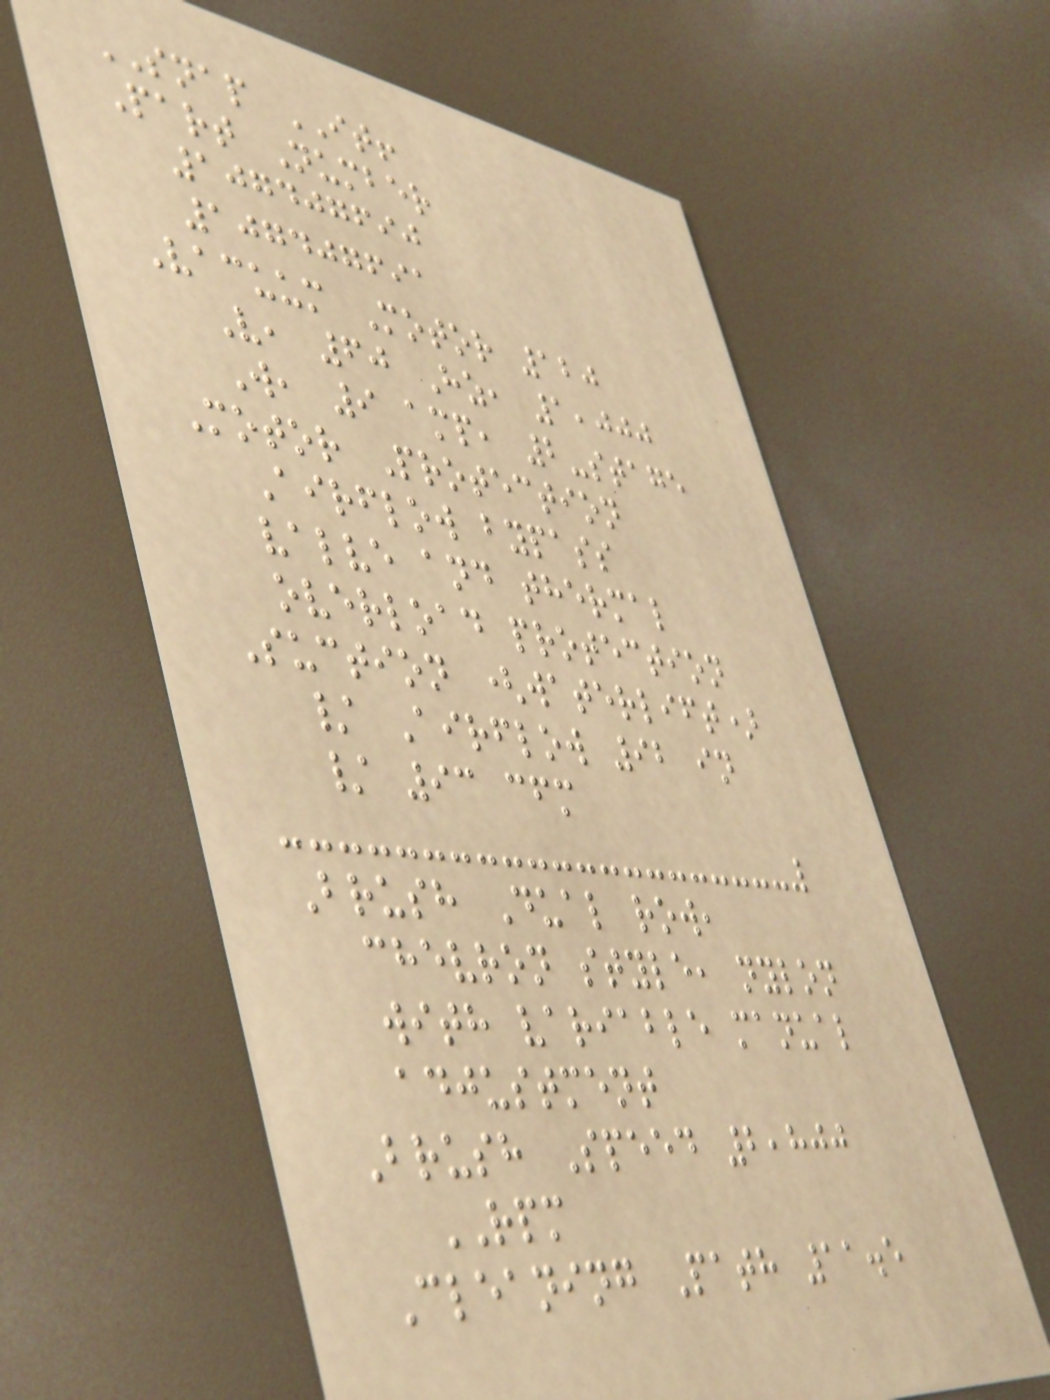SNAP IT!
Part Number
107407690
107407691
Vacuum Motor 120
V, 60 Hz, 1,000
W, 9 amp, 2-stage
Motor Protection
Airflow bypass
valve and thermal
overload protection
Suction (waterlift)
/ Airflow 92 in
/ 93 cfm
Brush Dual row,
chevron style, nylon
with variable manual
adjustment
Brush Speed 2,800
RPM
Cleaning Path 11.5
